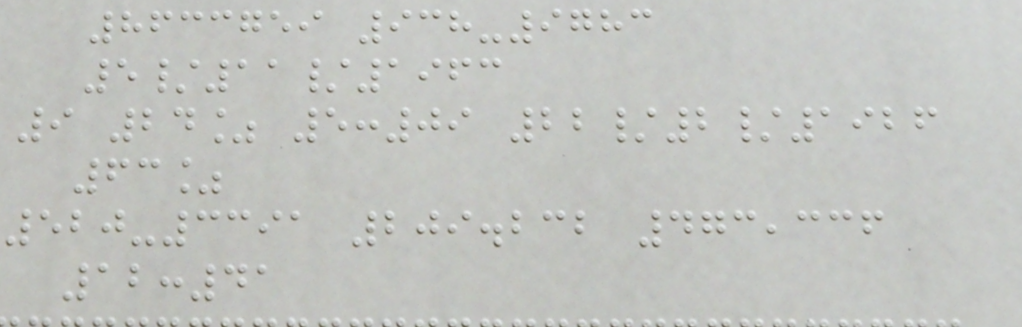8633759 938-9783
5/11/1963
9 24% 5:09 22/2/1926
63%
520-3391 209.232 473,336
12:41
